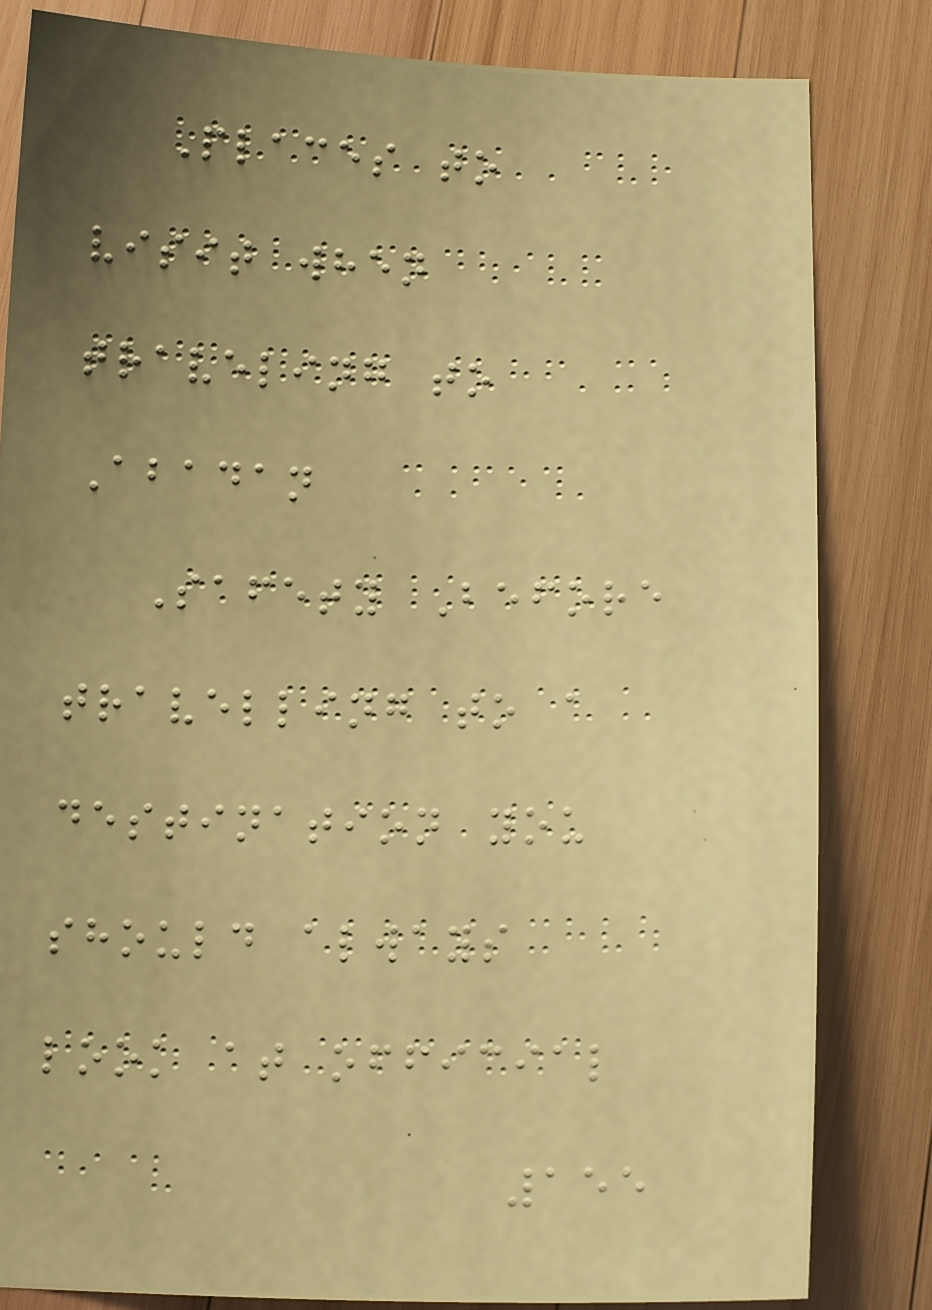Places to
visit when
traveling to
Abadan
Safety Before
travelling to a
destination you
should always
look at official
155
